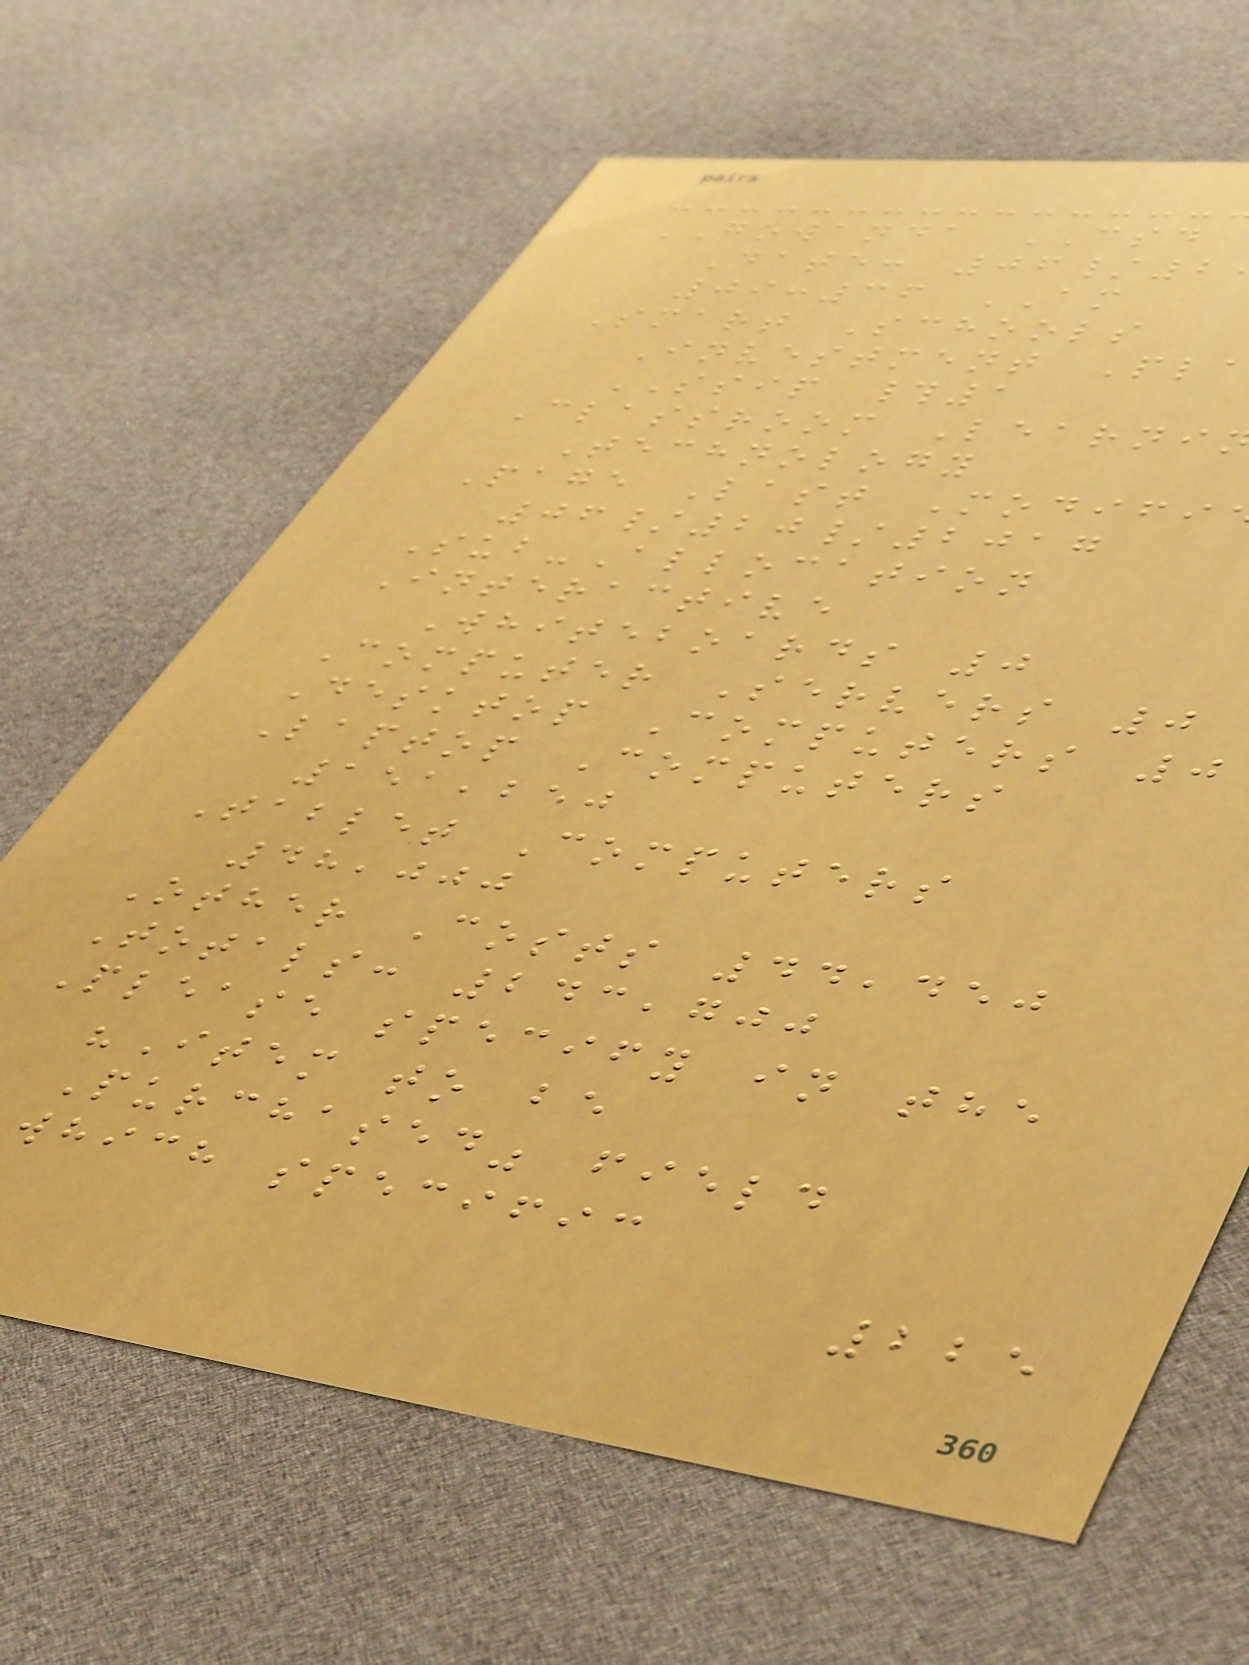GOWANDA CSD
Date: 06/2
09:36 AM
Smart Schools
Investment Pl
SSIP #1
Classroom Learni
Technology
Page Last Modifi
06/20/2017
Sub-Allocation
Interactive
Whiteboards 0
Computer Servers 0
Desktop Computers 0
Laptop Computers
151,250
Tablet Computers
48,000
Other Costs 44,450
Totals: 243,700
Please specify in the
"Item to be
Purchased" field
which specific
225
